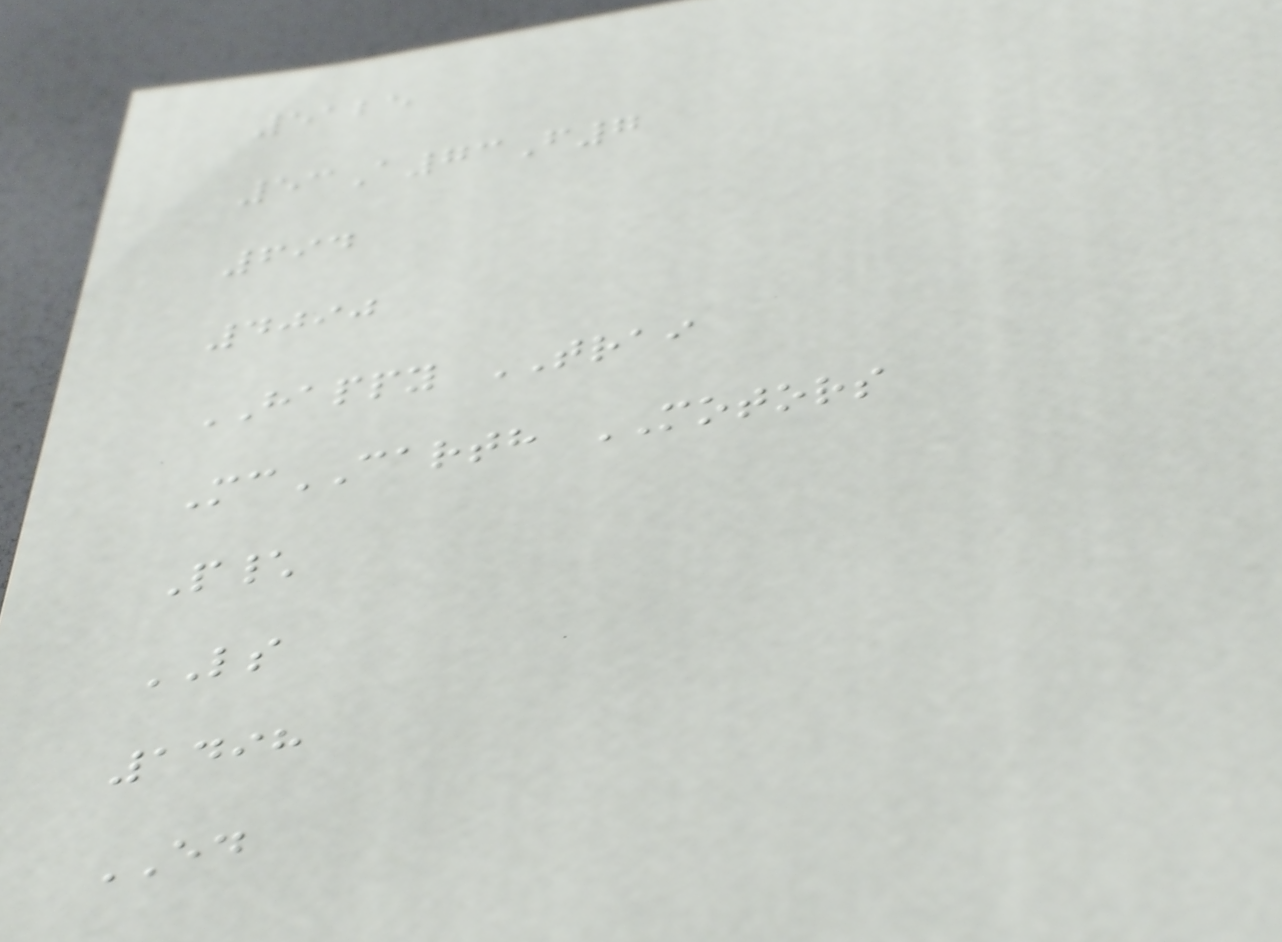5125
53A73F7
694
4090
HAPPY TRAI
McCARTH MOTORS
P\
LS
1498
ED
